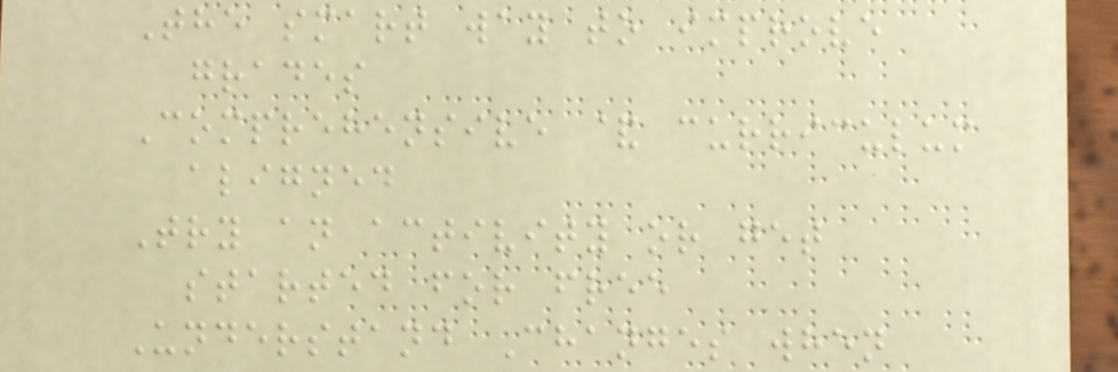The smart way to improve
grades
Comprehensive & curriculum
aligned
Try an activity or get
started for free
Understand Changes when
